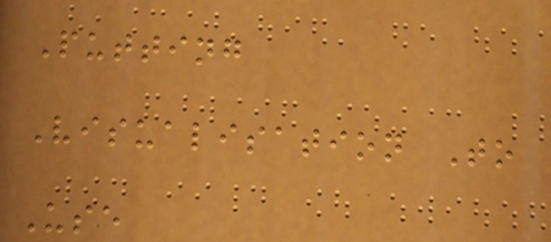Putting
Visualisation To
Use
